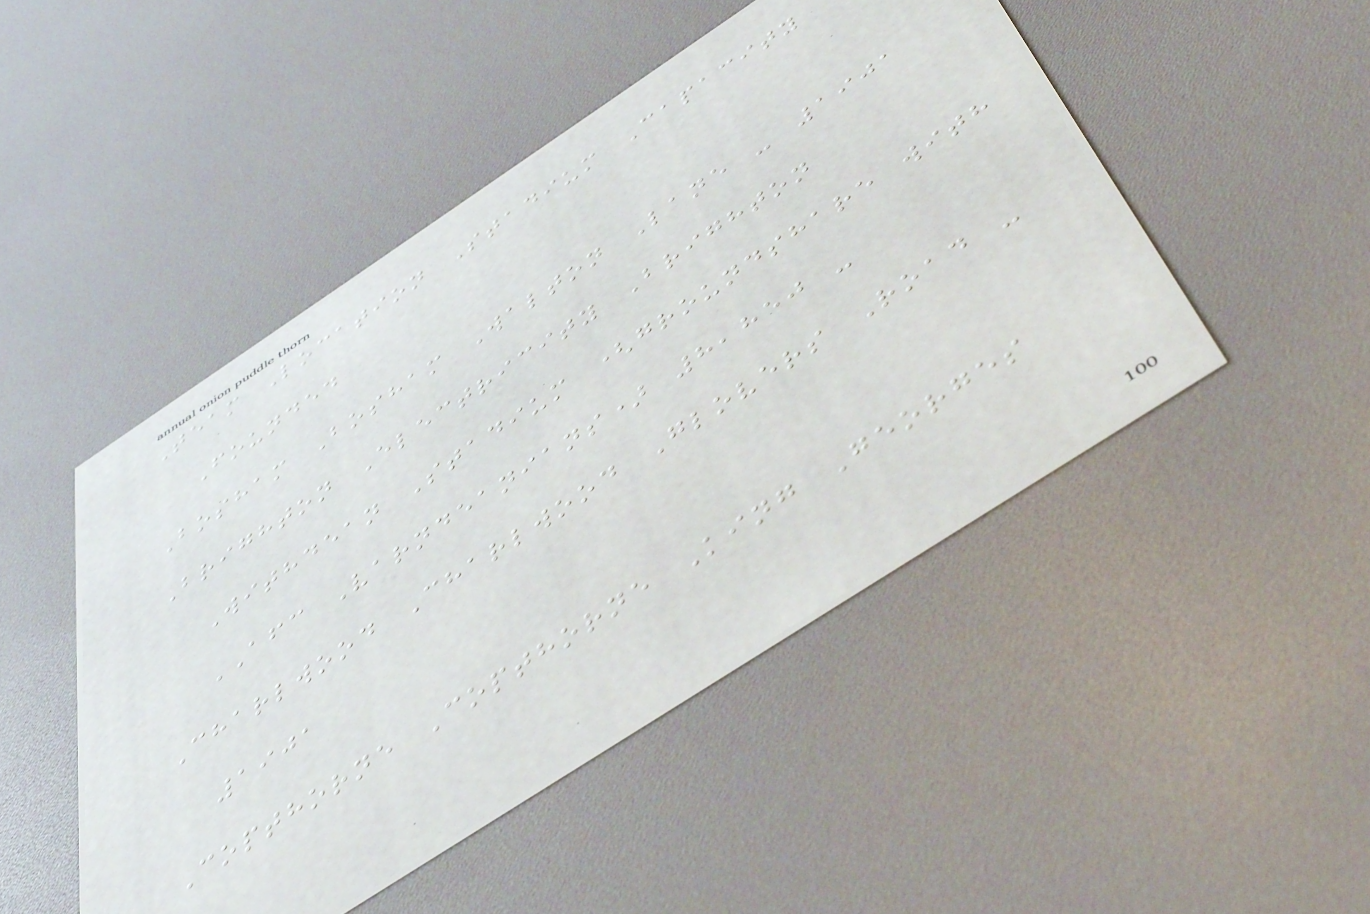Team Location Stadium Capacity
Founded
Bosham Bosham Walton Lane - 1901
Brighton Electricity Brighton
Withdean Stadium (groundshare with
AFC Varndeanians) 8,850 -
Charlwood Charlwood Glovers Road -
1901
Copthorne Copthorne King Georges
